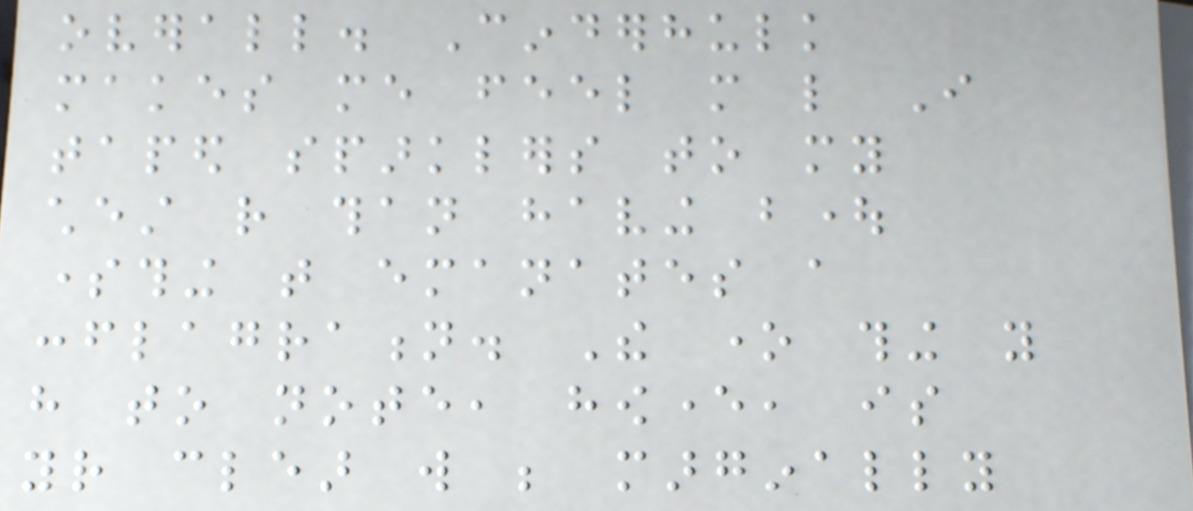overall. Cinderhulk
makes me feel more like I
taped sparklers to my
chest rather than having bought
something that emanates a
conflagration. The one thing you
have to note, however, is
your clear will be marginally
